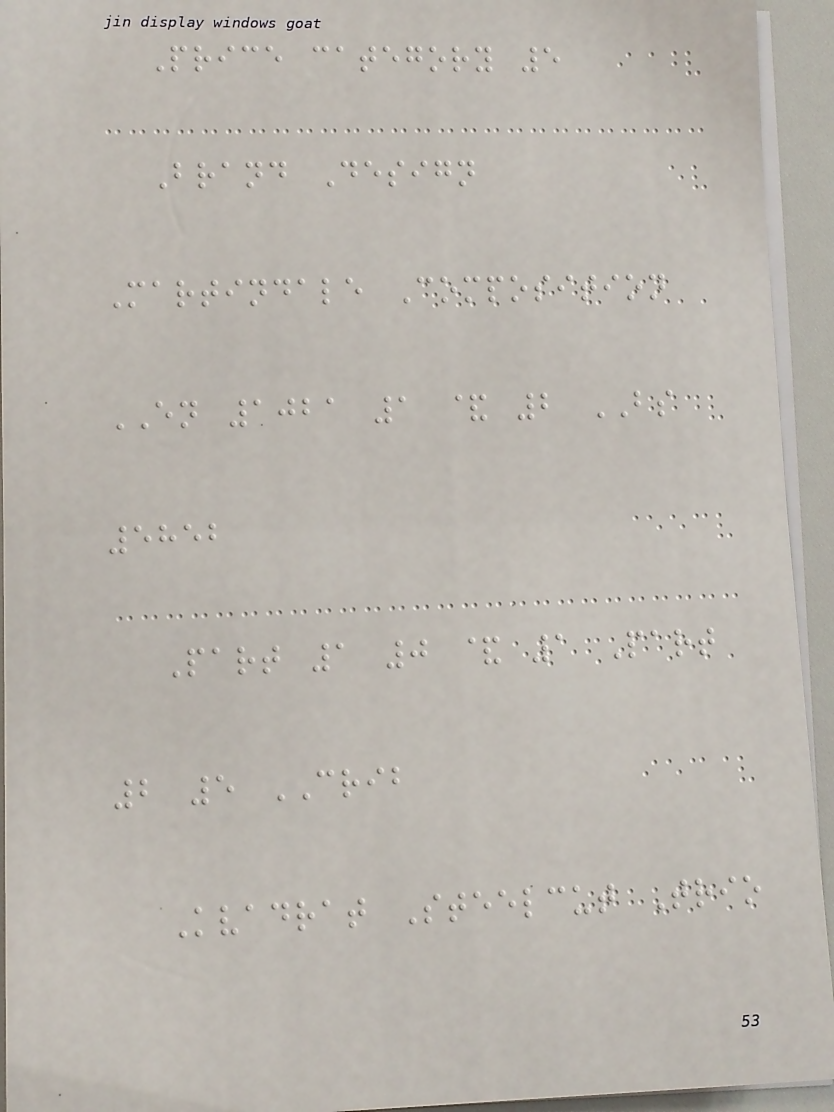Price category 5
Brand Design
Martindale Composition
EN 1021 1 & 2 BS
5852
Part 1 0 & 1 Part
2 5 CRIB
Kvadrat Steelcut Trio
